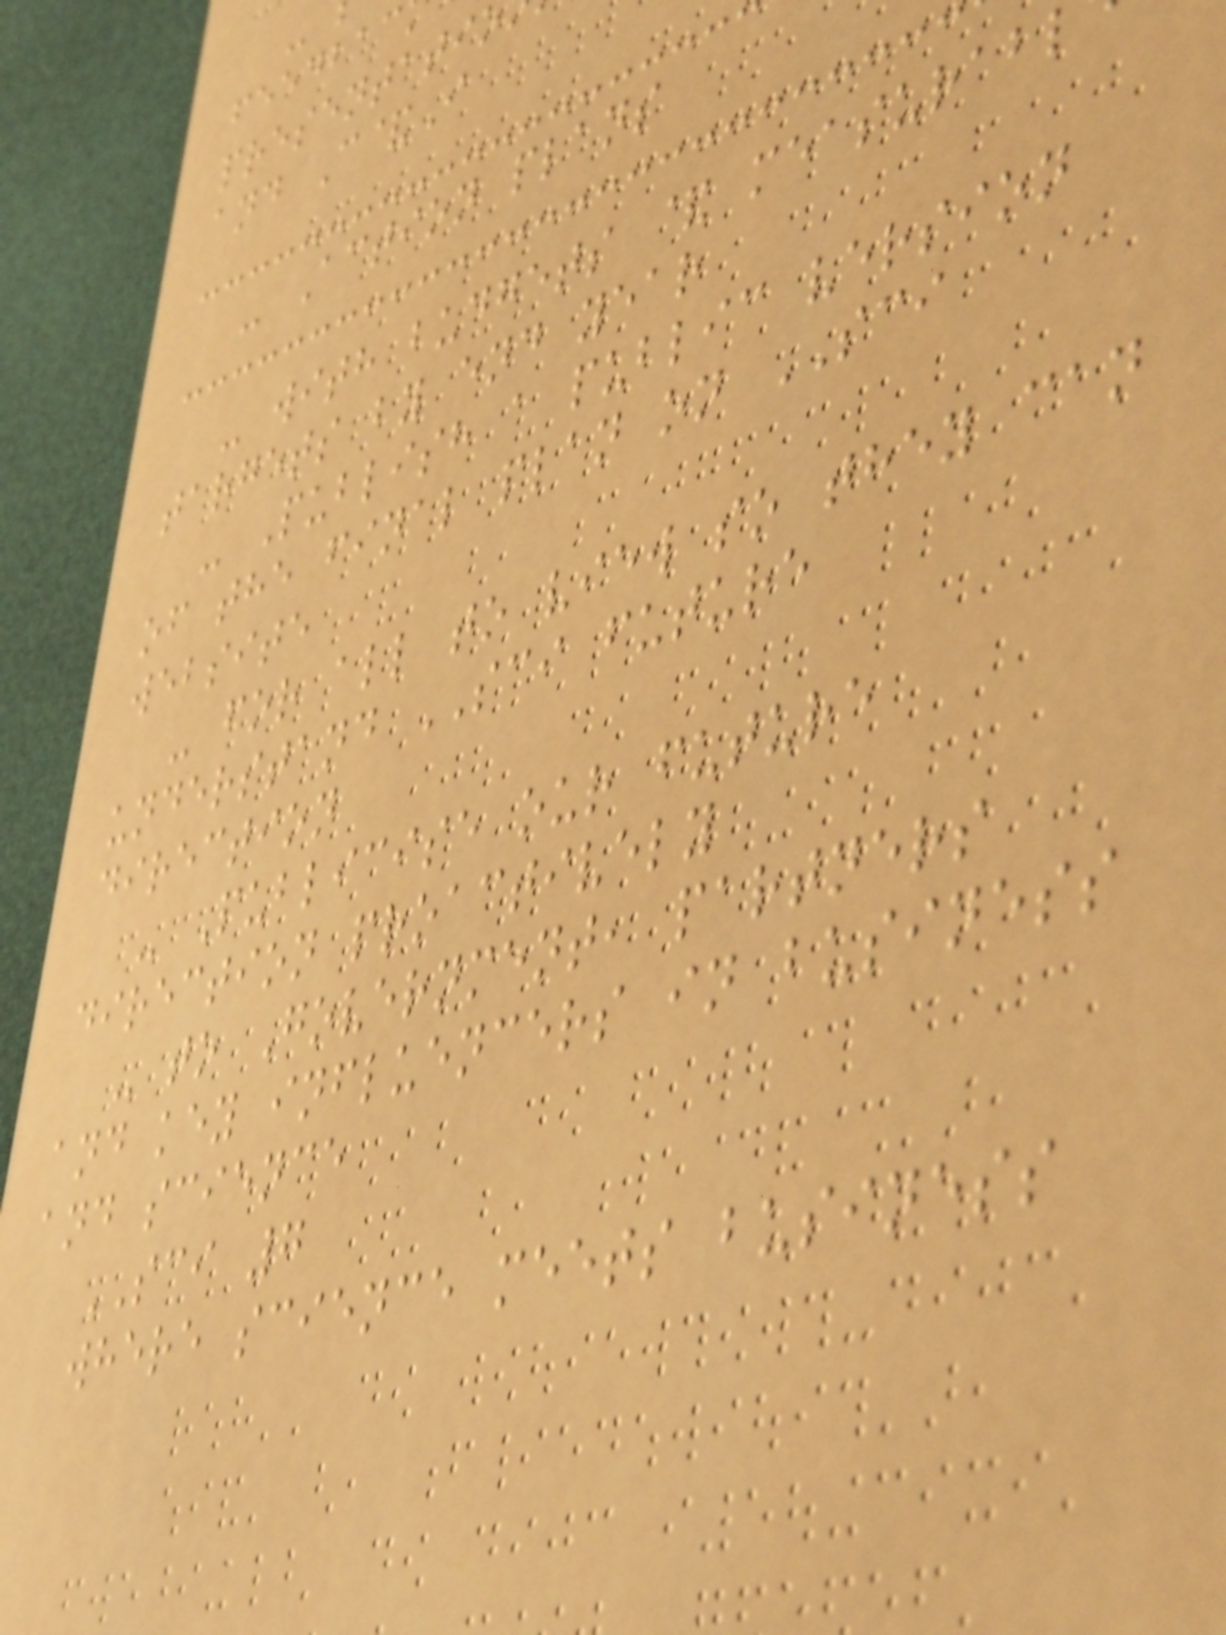presentati
and C&I
- Action plans
- with budgets & measurab
targets by end year
- Publish a public version
of the final plan on SCI
website
- for all to view so they can
understand SCI future
direction
- Publicise our future
direction proactively
- to Government, partners
and key influencers in business
and science
SCI 7
where science meets business
